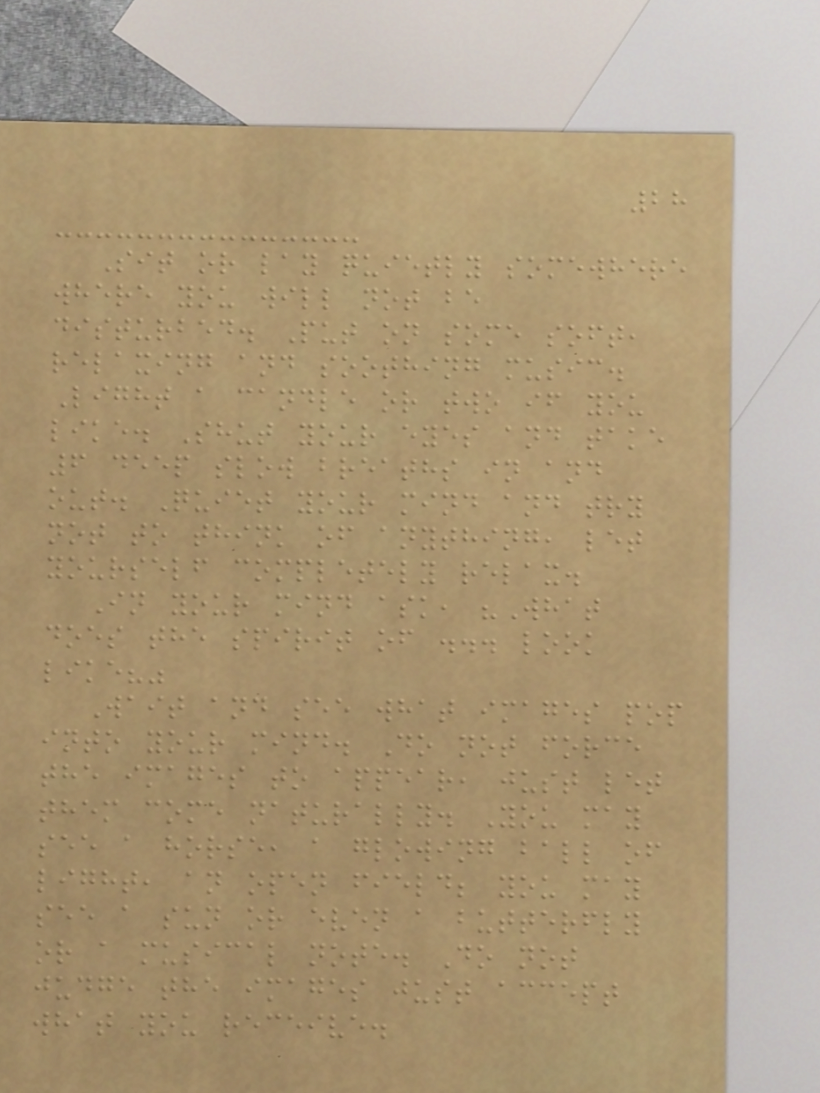28
Sit or lay quietly somewhere
where you will not be
disturbed. Put on some soft,
relaxing and soothing music.
Light a candle or two if you
like. Shut your eyes and take
6 deep slow breaths in and
out. Quiet your mind and try
not to think of anything, let
yourself completely relax.
In your mind ask, "What
does the spirit of ... look
like?"
Wait and see what images pop
into your mind. Do not force
the images to appear, just let
them come naturally. You may
see a horse, a glowing ball of
light, an open field; you may
see a sun or even a butterfly
or a musical note. Do not
judge the images just accept
what you receive.
